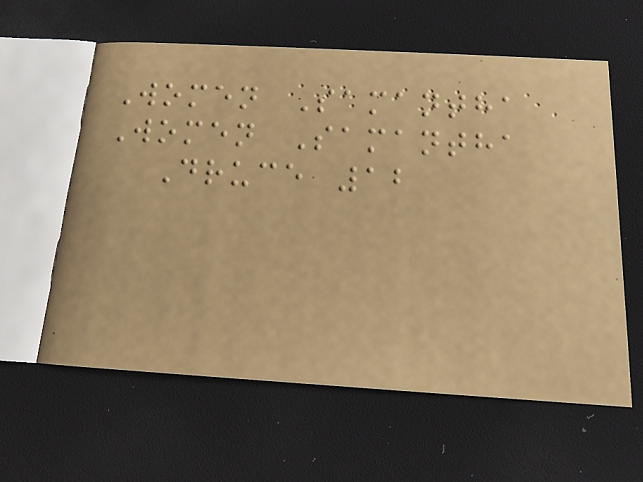Women Samantha
Women Samantha
Druce 12
